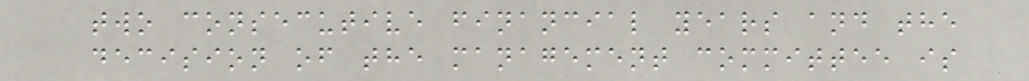two consecutive financial years and the
decision of the management committee is
